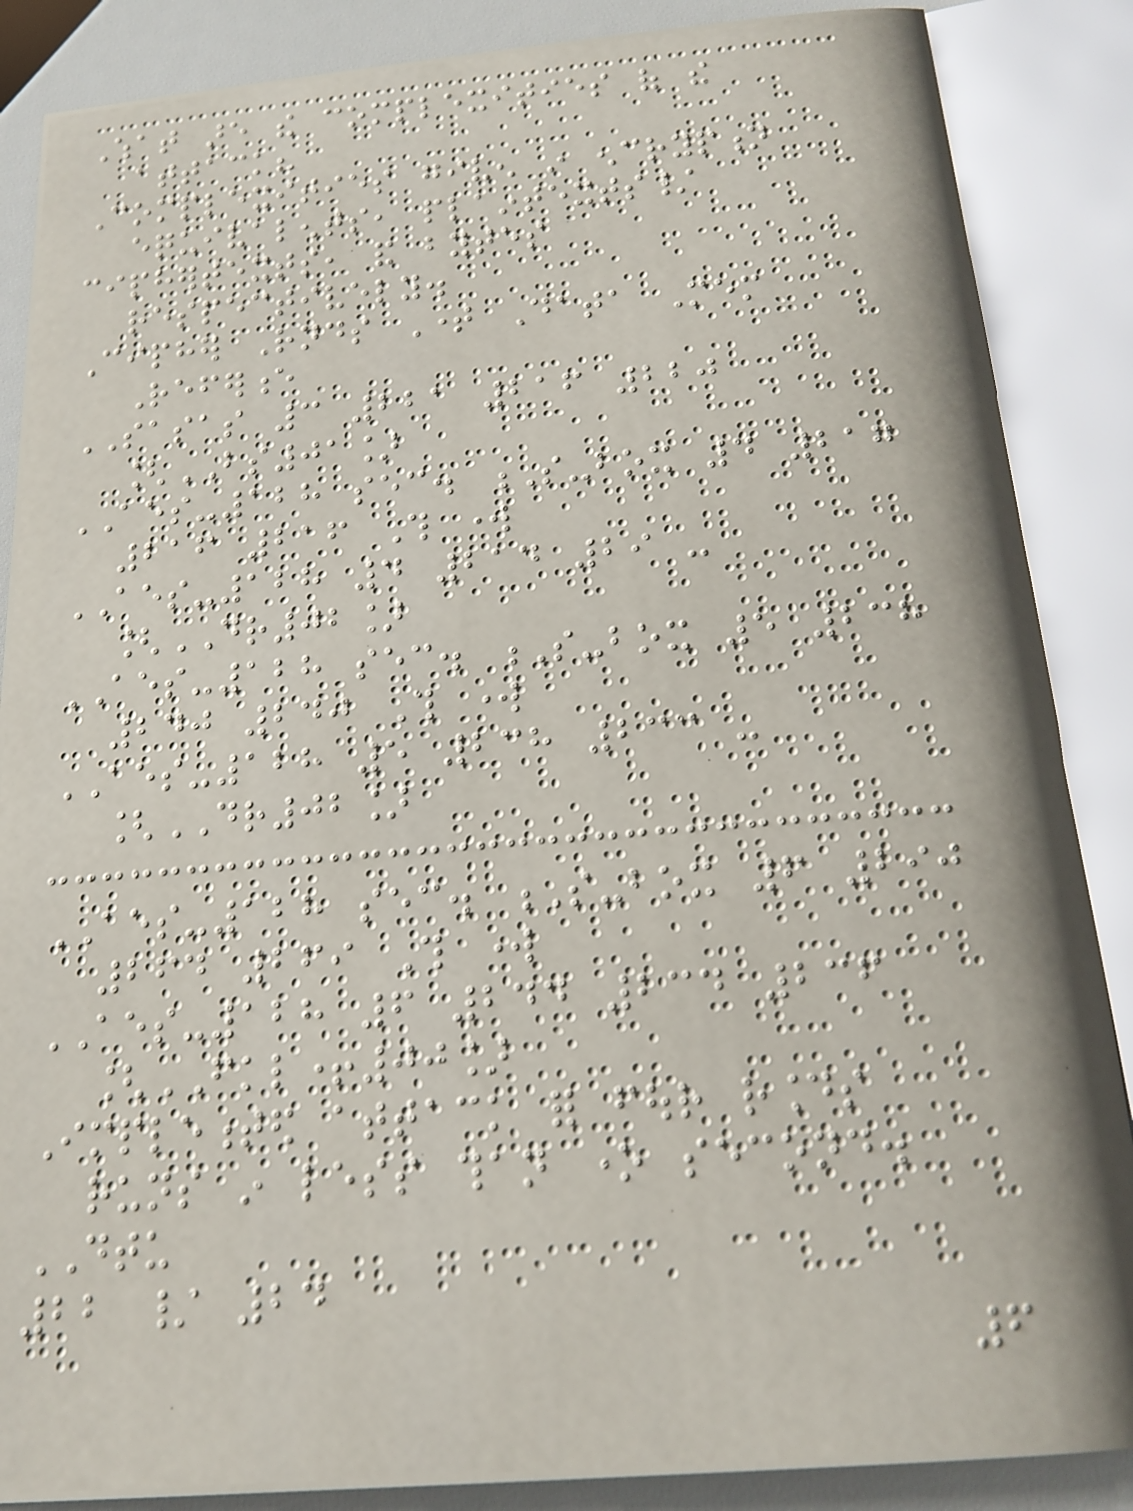What are the complexities of the
attack?
Complexities given in encryption
equivalents, plaintexts/
ciphertexts, and bytes
respectively.
Cipher Rnds Time Data Mem
Reference
SASAS 3 221 216 220
[BS01]
AES-128 sec. S-box 4 217
216 216 This work
AES-128 4 214 29 -
[DR02]
AES-128 sec. S-box 5 238
240 240 This work
AES-128 5 238 233 -
[DR02]
AES-128 sec. S-box 6 290
264 269 This work
AES-128 6 244 234 236
[FKL+00]
Implemented attack for four rounds
runs in less than one second.
DTU
22 / 24
6
